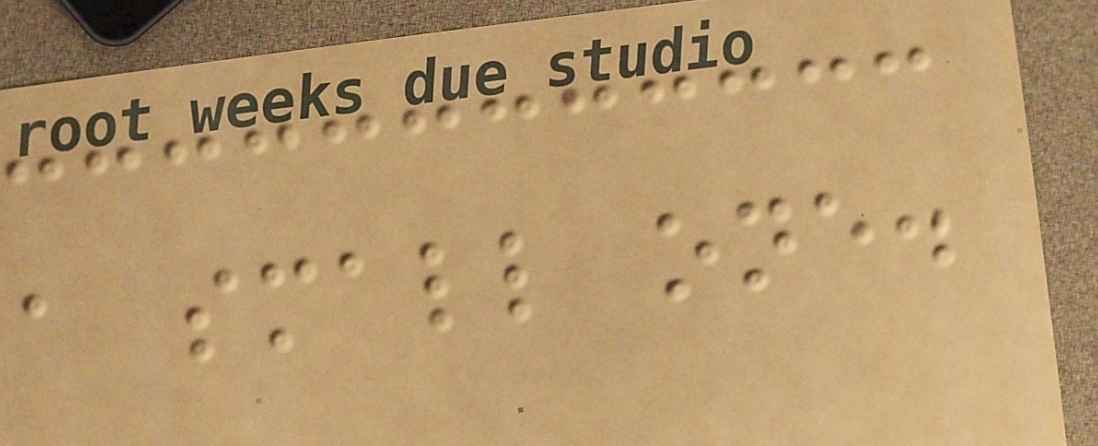a small one.
